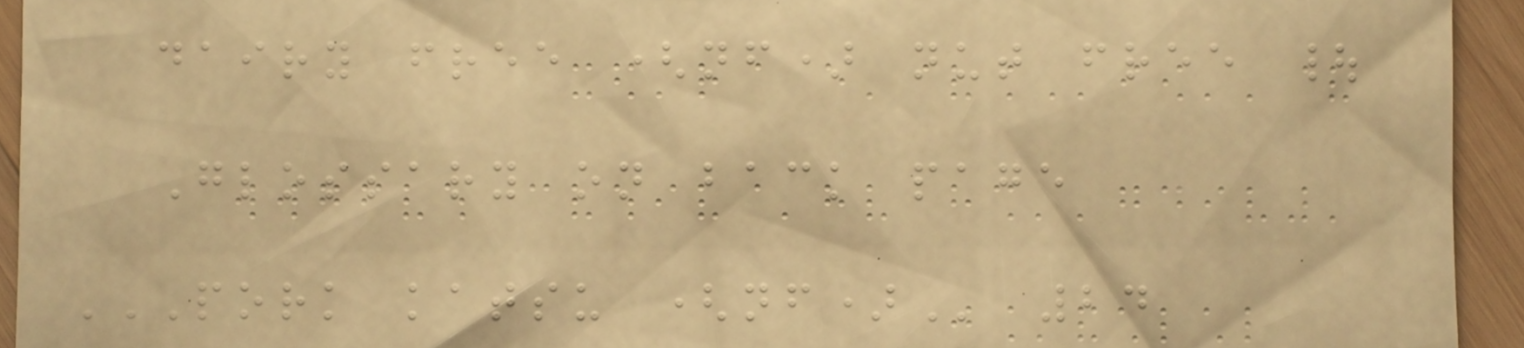dairy free (nf) nut free |
Glossary on back page
PORK KATSU (NF) 24
